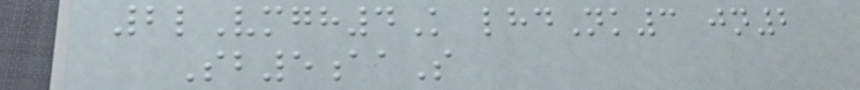2lVmgh4K lhdNk3 jn2
Sb5aaS
